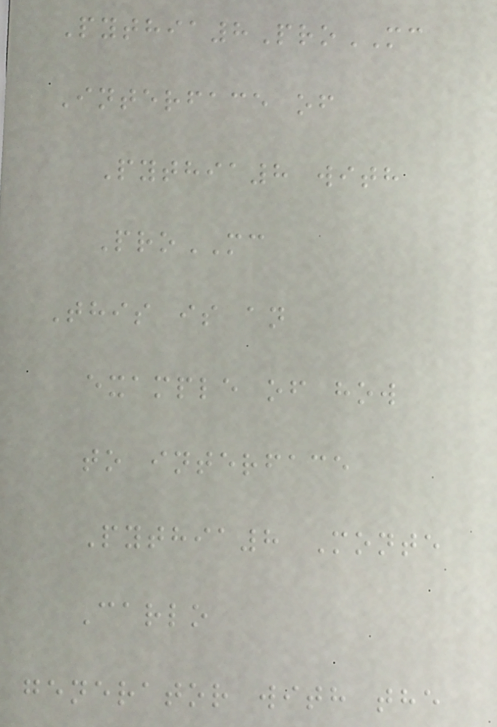Pythia8ProMC
Interface of
Pythia8 with
ProMC
This is an
example of how
to interface
Pythia8 Monte
Carlo
generator with the
